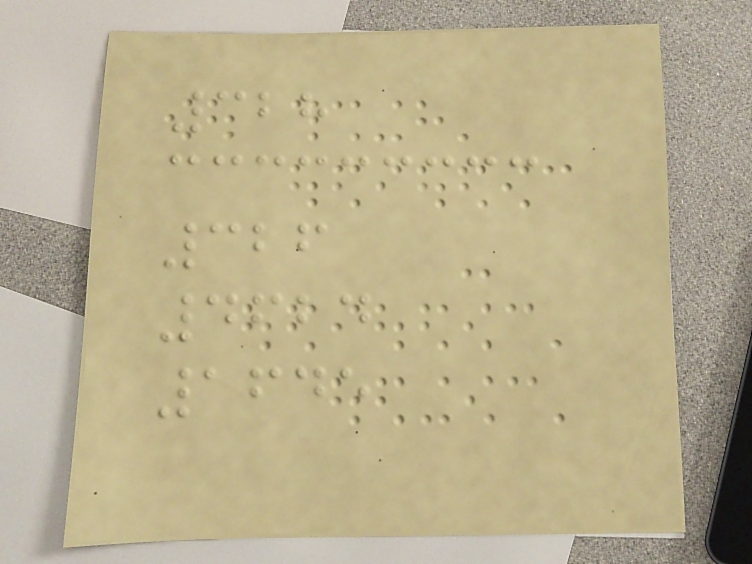328
326
4624
1645
